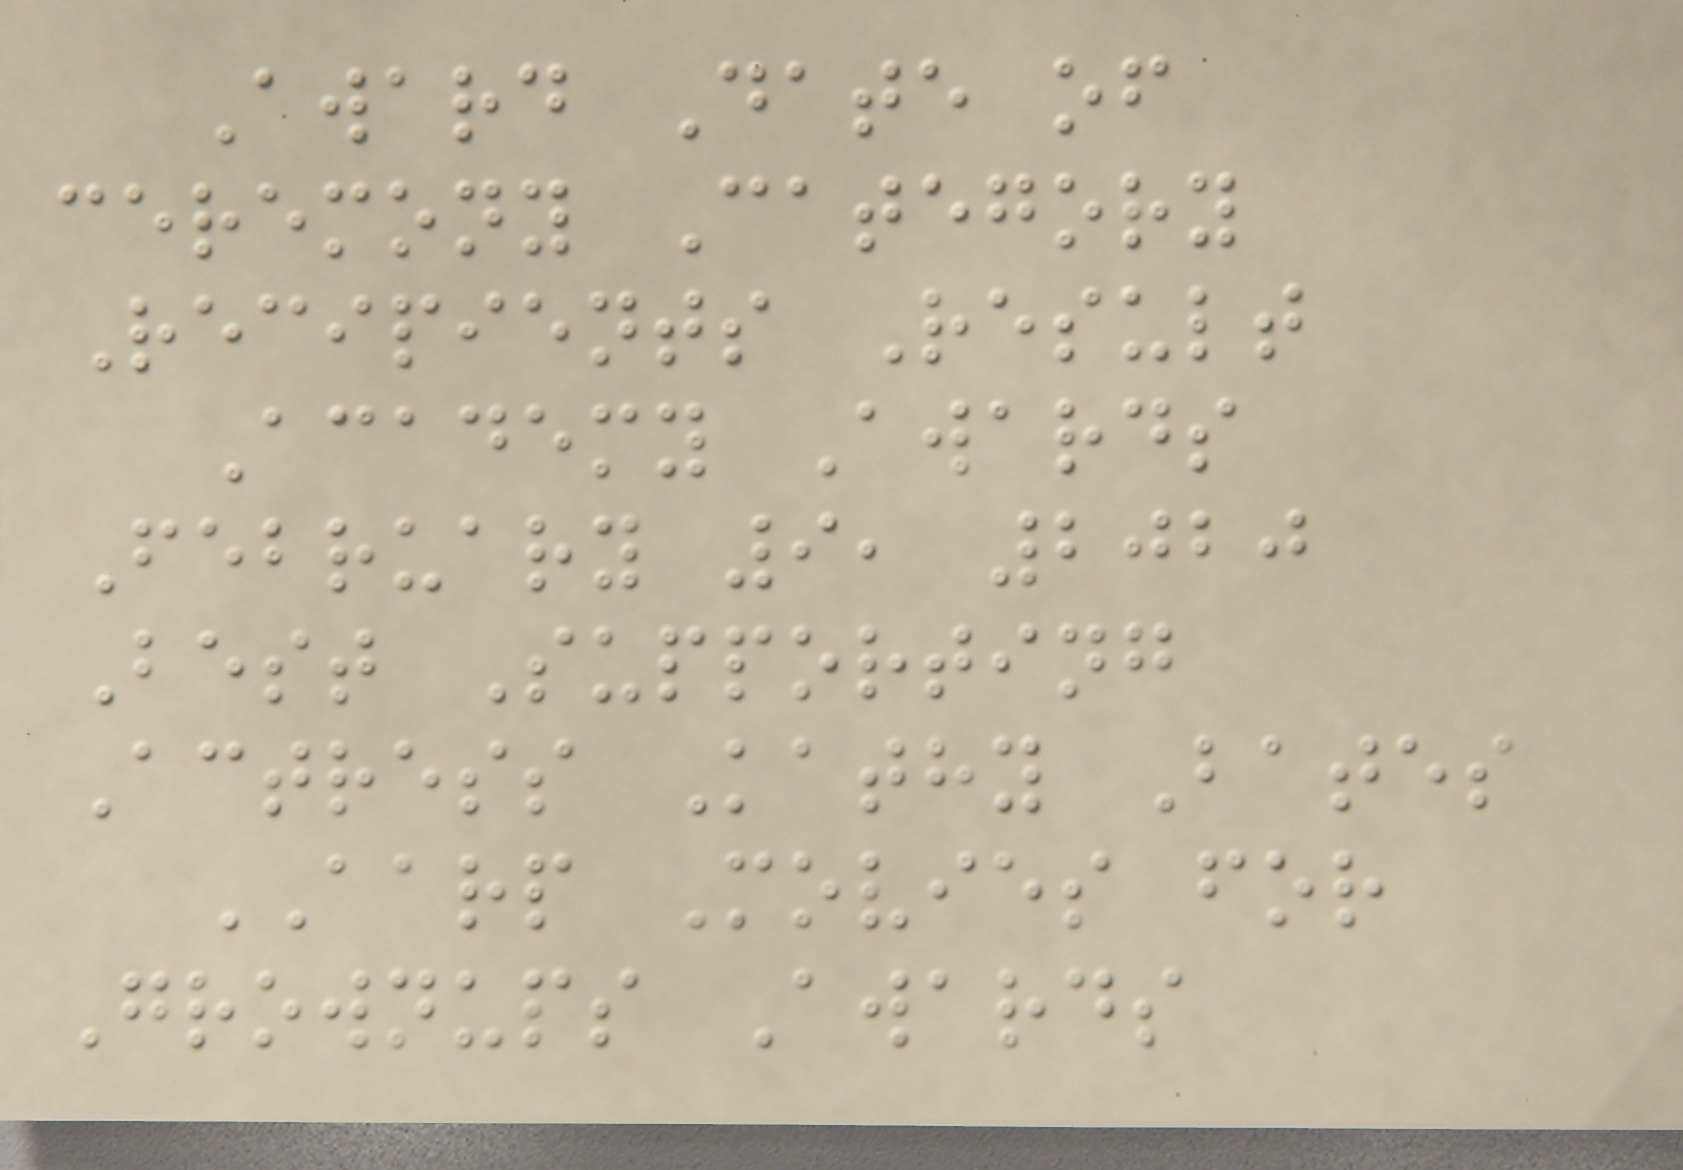Award Date of
ceremony Category
Recipients Result
Academy Awards
February 9, 2020
Best Supporting
Actress Kathy Bates
AARP Movies for
Grownups Awards
